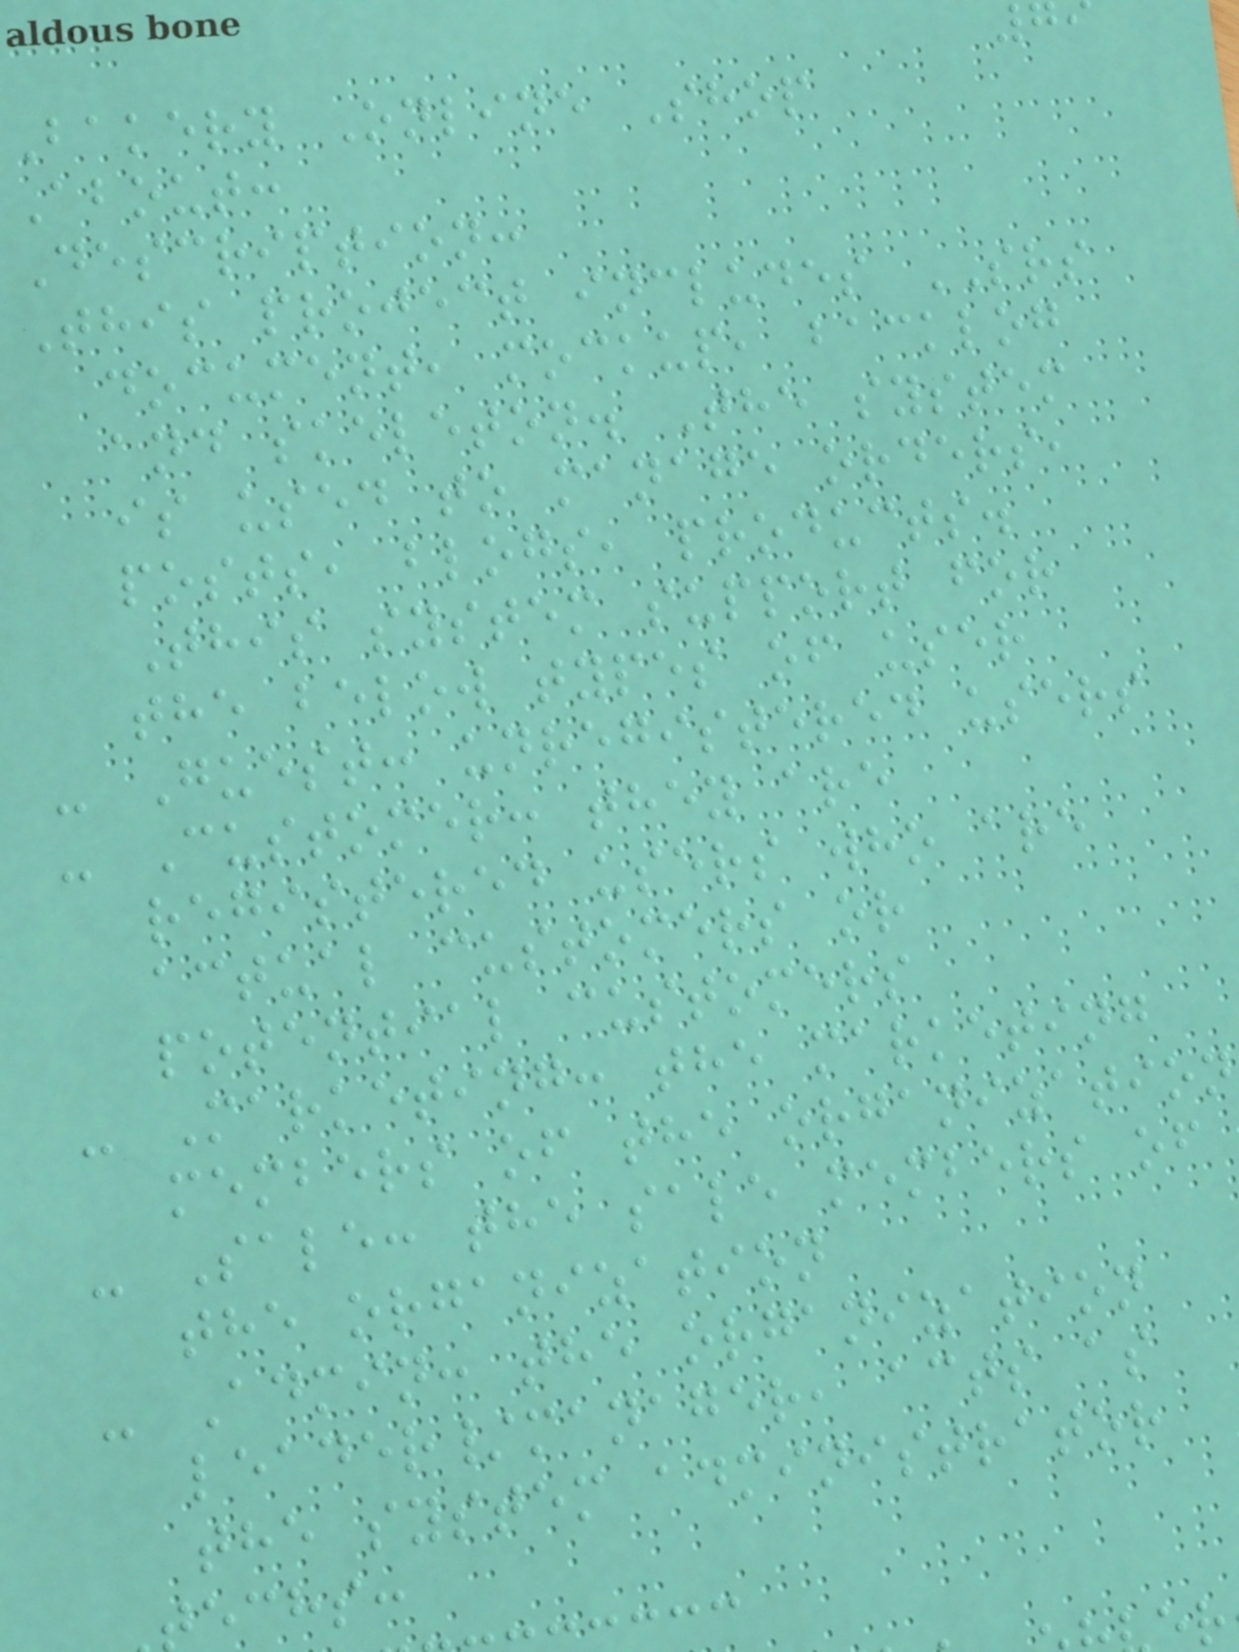Bakery Online Shop
About:
Description:
This project includes SRS
document, mockup, backlog
and skeleton. The system
is used to manage orders,
posts, blogs, products.
This system support for
the below types of user
- Guest: unregistered users
- Customer: they are
registered users who are
actual customers or
potential customers
- Marketing: the marketing
members of the organization
- Sale: the sale members of
the organization
- Admin: the organization
leader/manager, acts as
the system administrator
echs:
